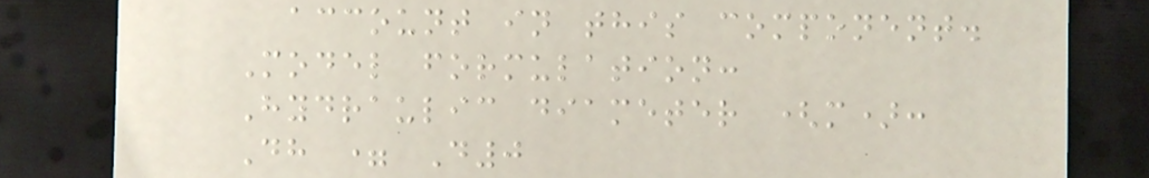account in this component.
Model formulation:
Hydraulic diameter (m):
Dh = D0
